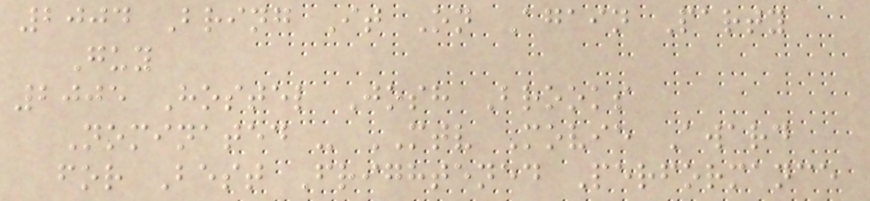2004 Bring It On Again Party
Guy
2005 Hostel Josh Brooks
Nominated - MTV Movie Award
for Best Frightened Performance
